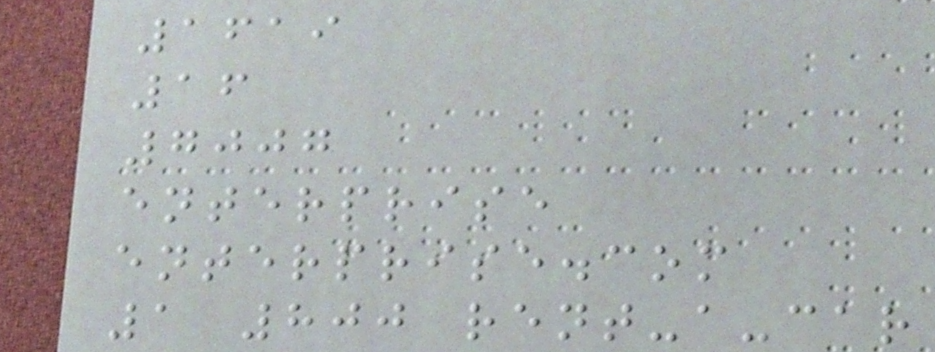1619
16
7007
enterprise
enterprise.com
1 800 rent-a-car
